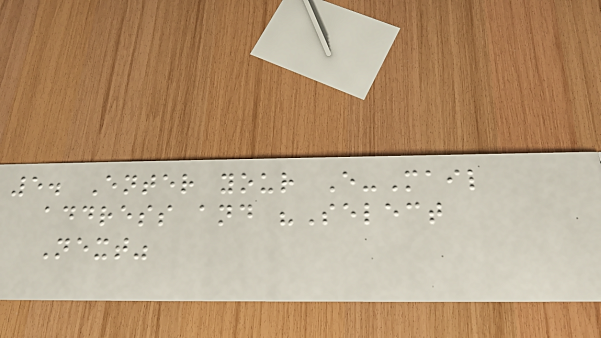5. Enter your E-Mail
address and "Select
Next"
